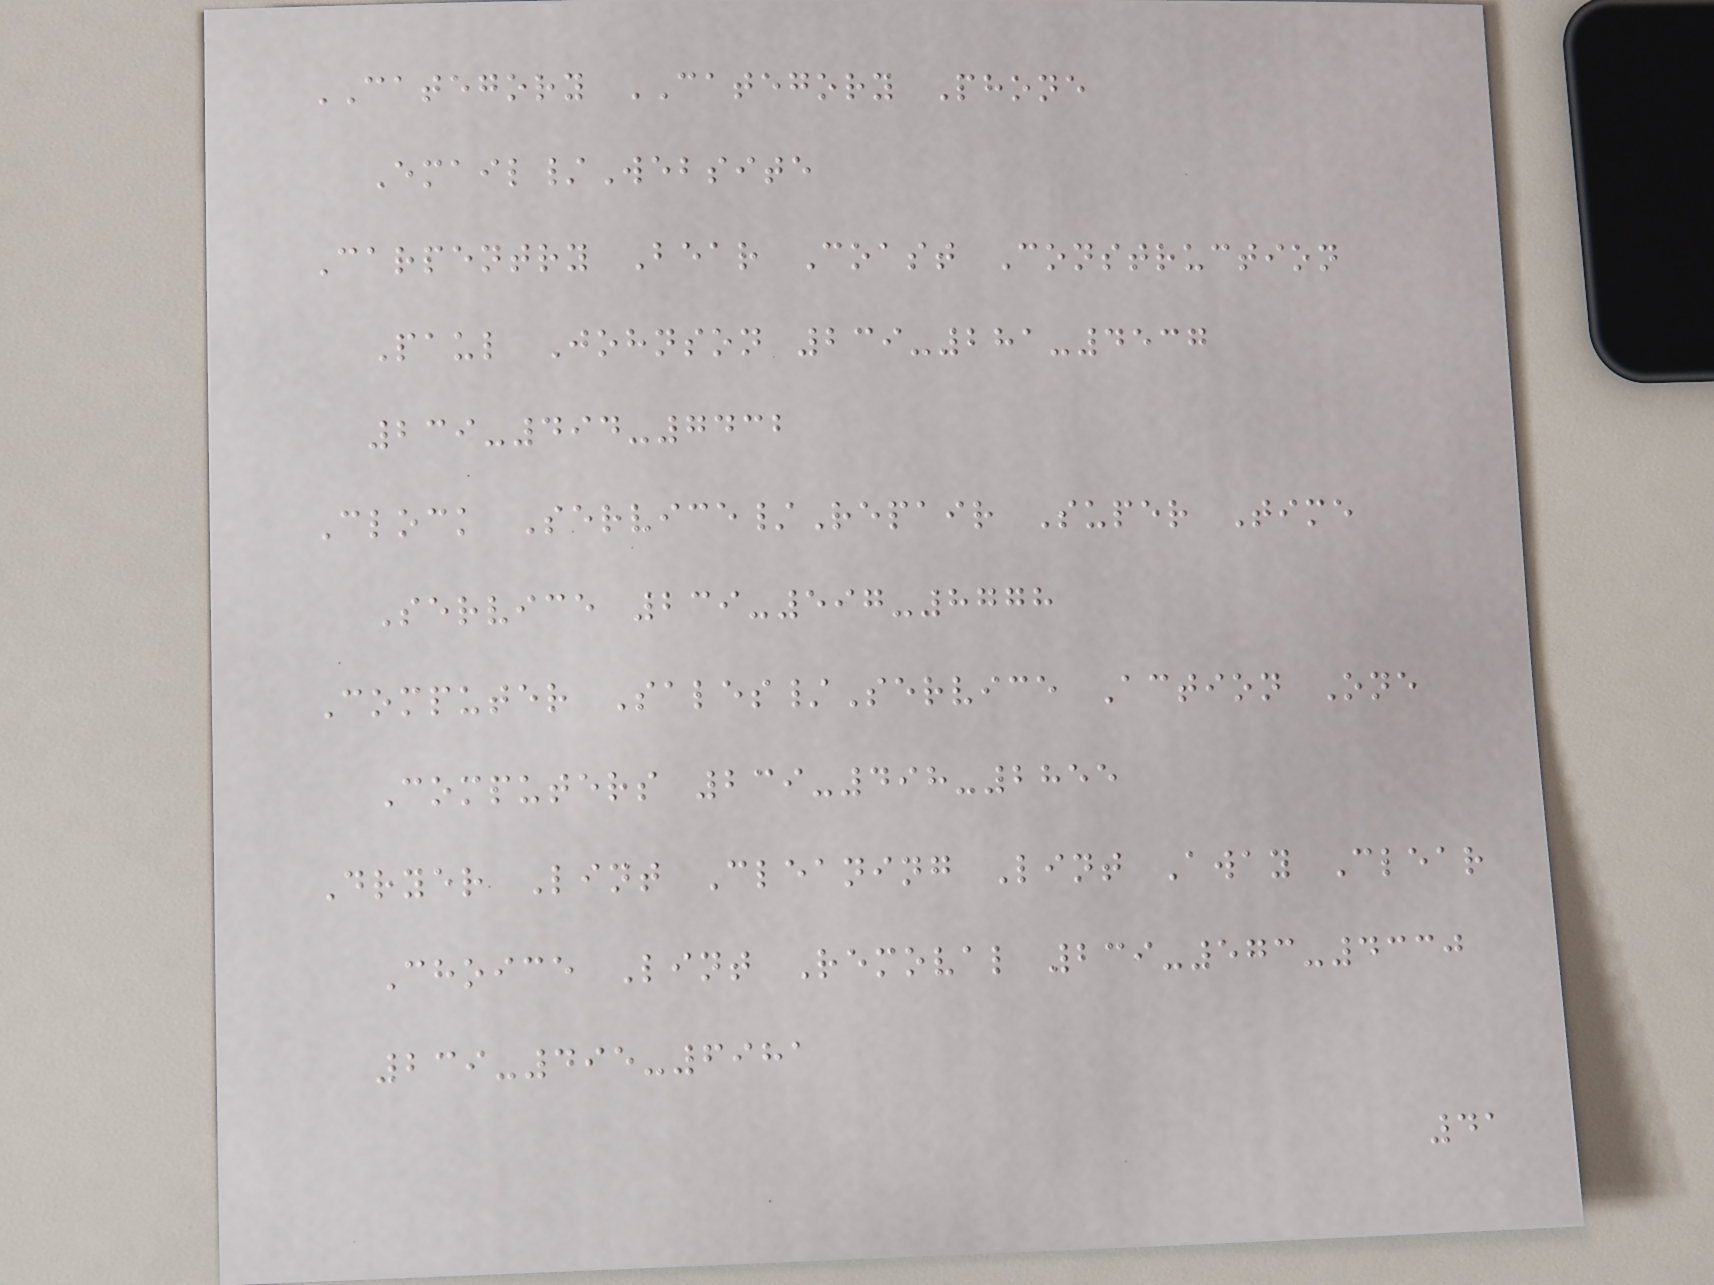CATEGORY CATEGORY Phone
Email/Website
Carpentry Bear Coast Construction
Paul Johnson 239-281-4537
239-494-7432
Clock Service/Repair Super Time
Service 239-597-8778
Computer Sales/Service Action One
Computers 239-498-2855
Dryer Lint Cleaning Lint Away Clear
Choice Lint Removal 239-573-4330
239-495-6981
41
